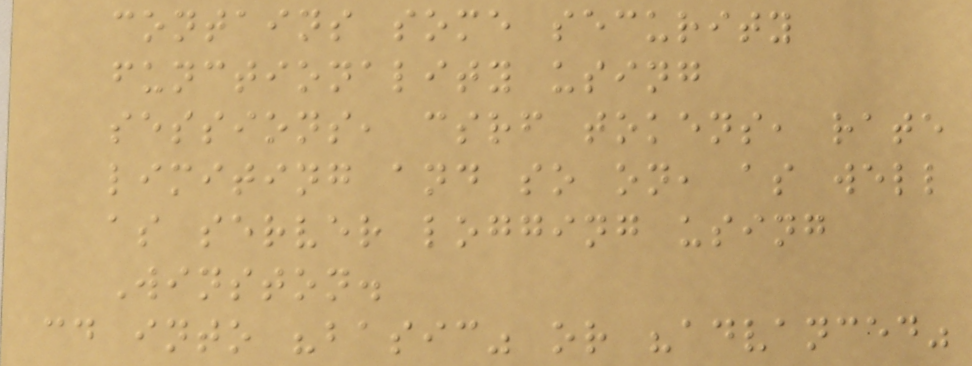contains some security
functionality using
sessions, csrf tokens, rate
limiting and so on, as well
as server logging using
Winston.
cd into "basic" or "advanced"
